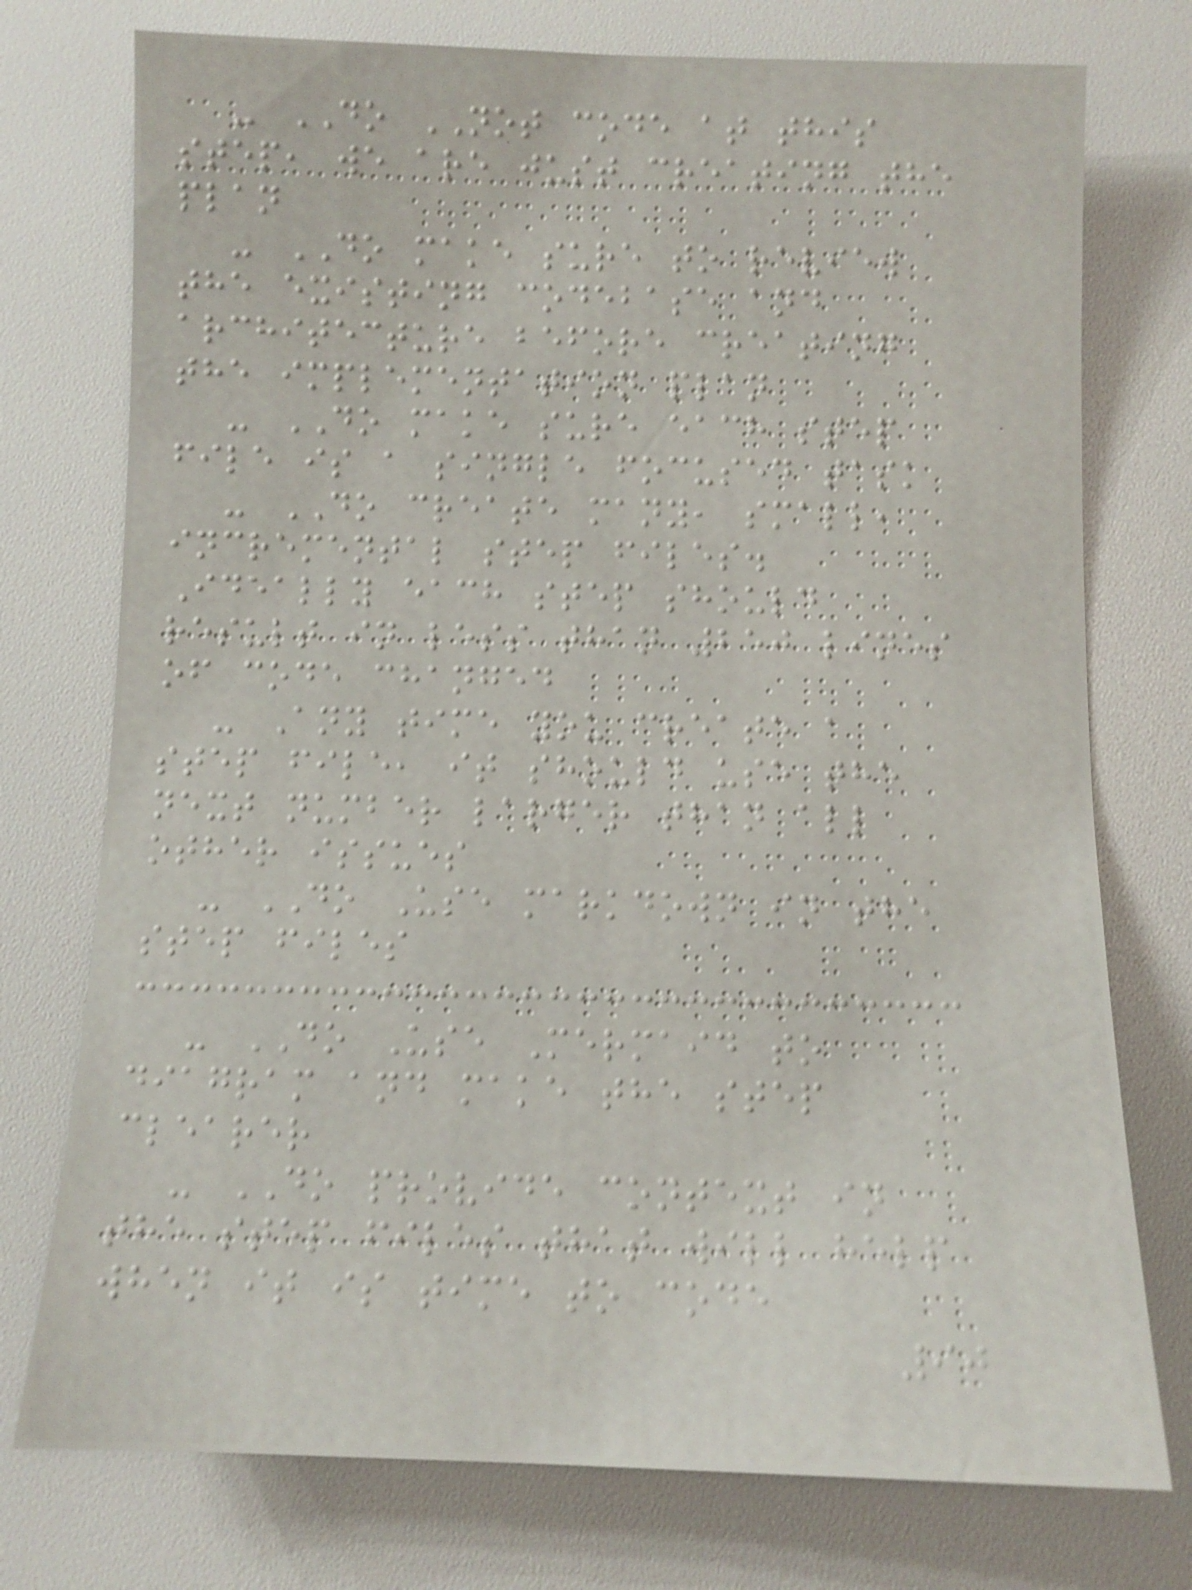- DO NOT code at this
step, we are just creating the
plan
- DO make sure to review
the existing codebase and
architecture before creating
the implementation plan
- DO make sure each step
file is a single focused task
- DO create many, small,
incremental step files.
Ideally each step should
result in less than 250 lines
of code changed
- Any time you create a
step file, it should use the
next number larger than all
other issues
- DO Use markdown in the
step files
- DO Use Mermaid to
diagram and make the step
clearer
- DO provide context in
the step files that will help
when it is time to code
90
